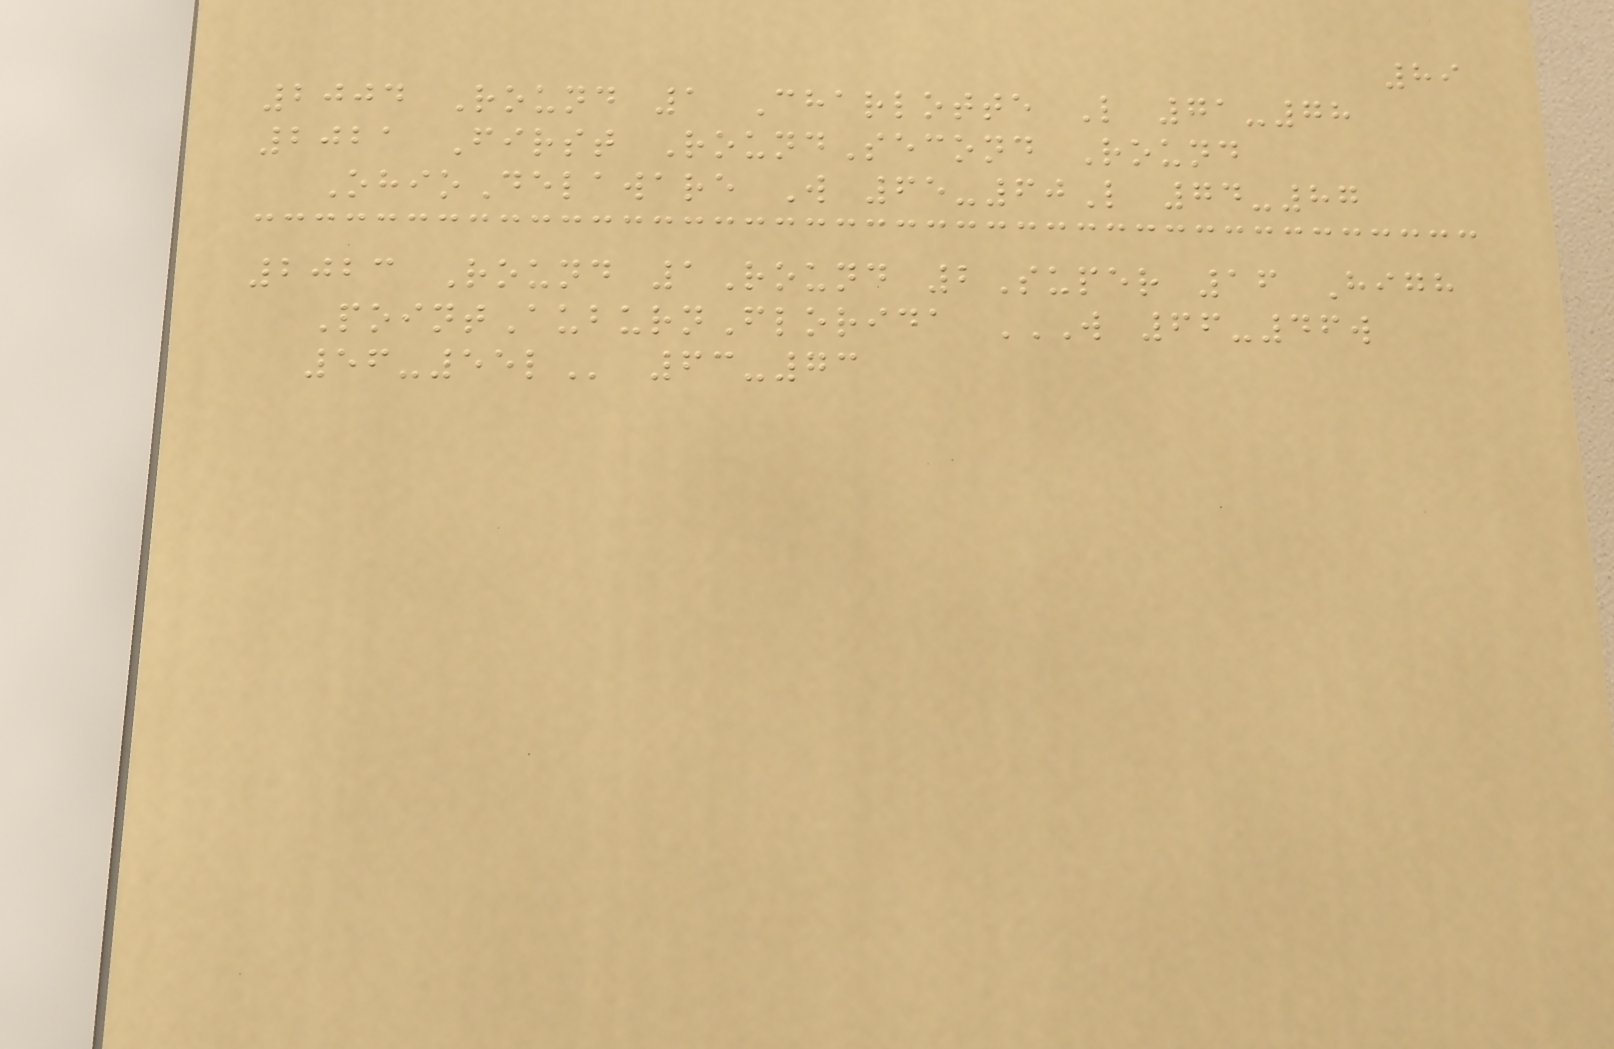89
2004 Round 1 Charlotte L 71-78
2021 First RoundSecond Round
OhioDelaware W 65-60L 74-87
2023 Round 1Round 2Super 16 High
PointAuburnFlorida W 66-46W
56-55L 63-73
